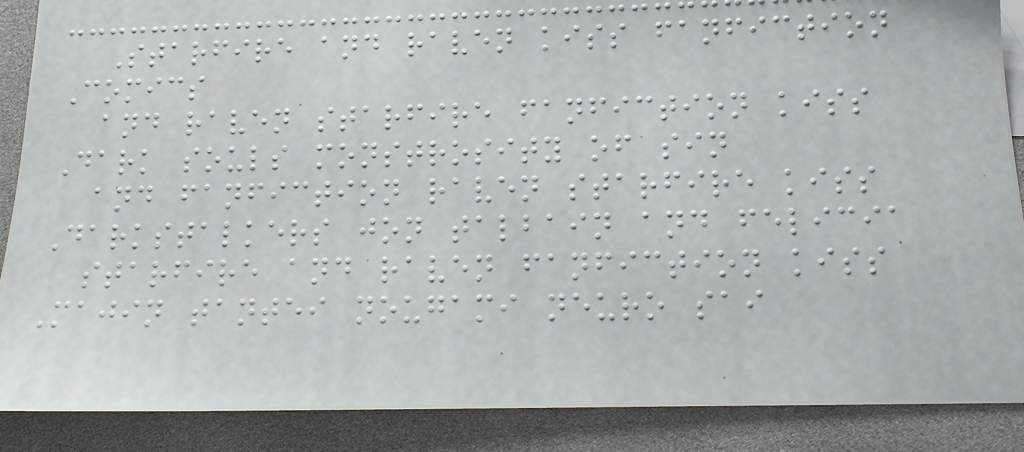Starfire and raven kiss fanfiction
Comics
and raven starfire fanfiction kiss
Dark souls monstrosity of sin
and fanfiction raven starfire kiss
Darkstalkers jon talbain and felicia
starfire and raven fanfiction kiss
Majin tantei nougami neuro sai
